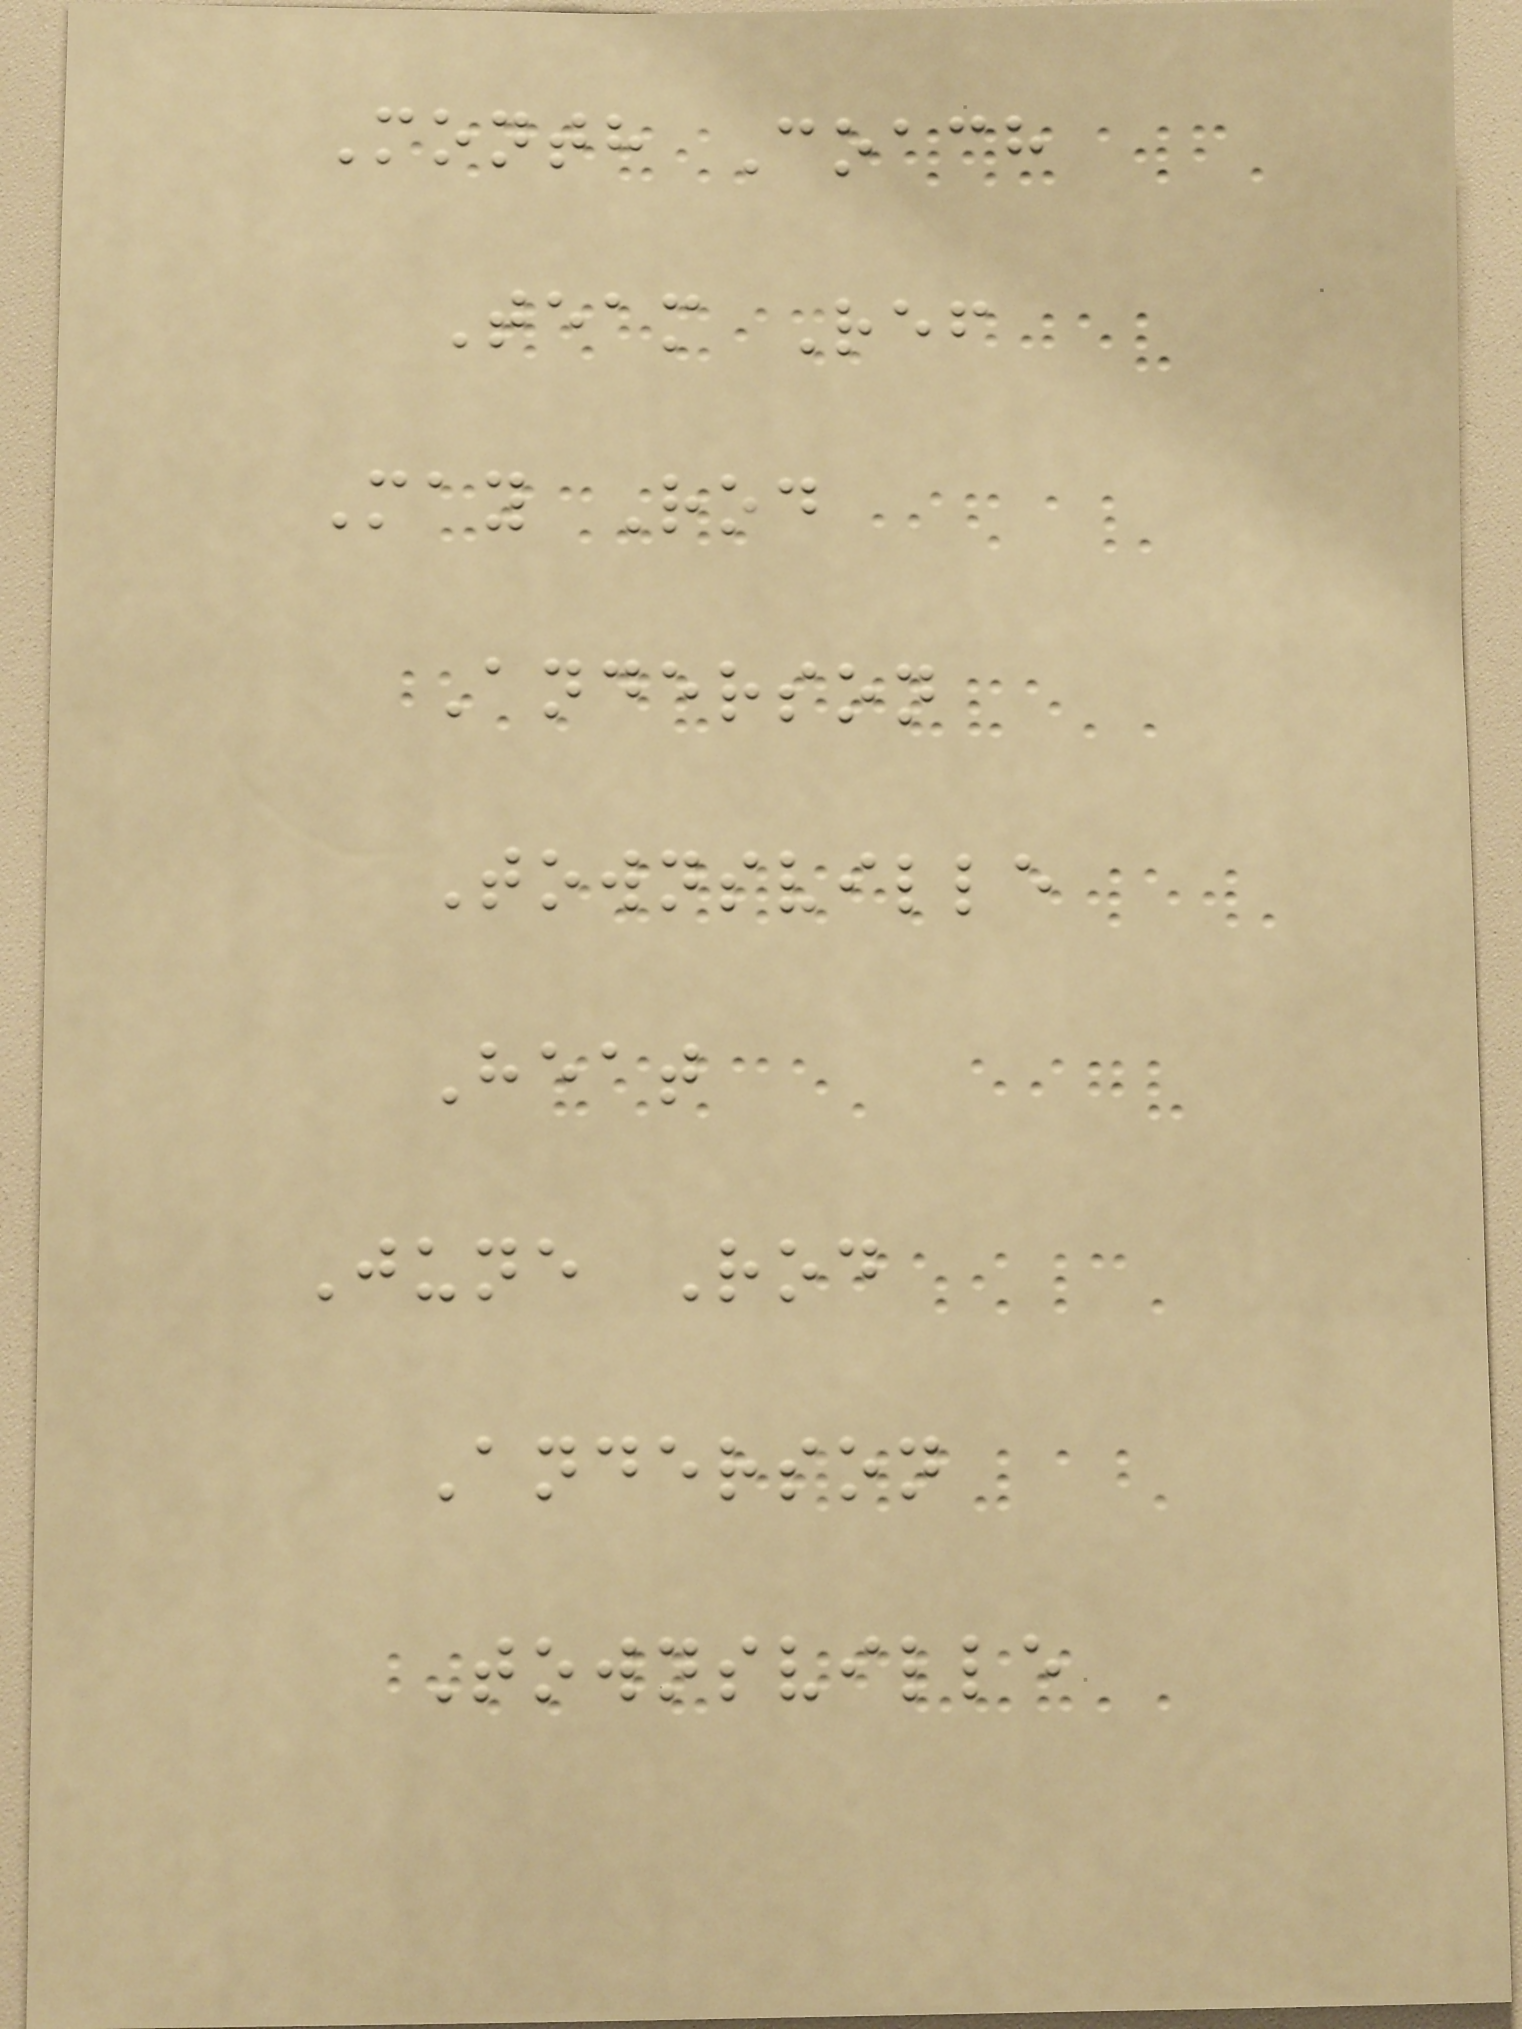Month Coach
Team Ref
May Rod
Anderson
Townsville
Heat
June Rod
Anderson
Townsville
